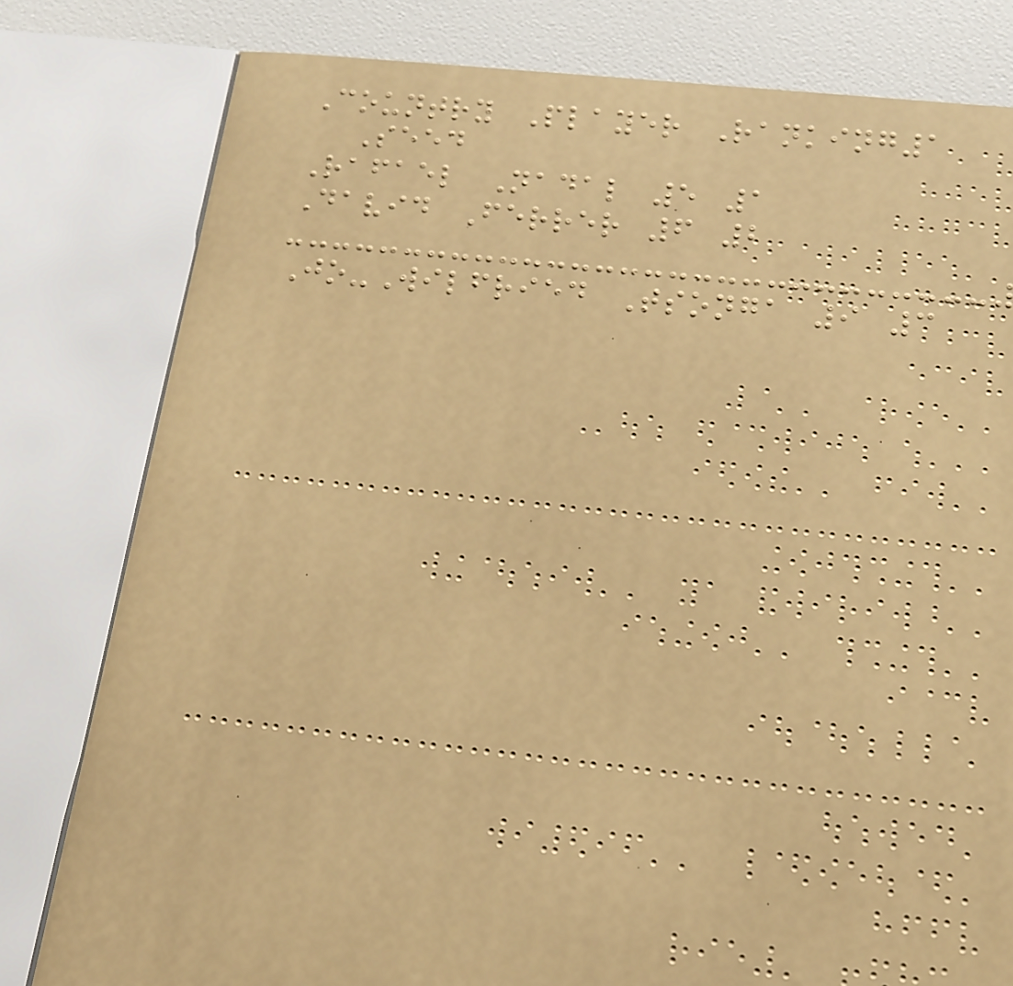Country Player Ranking1
Seed
Rafael Nadal 5 1
David Ferrer 6 2
Jo-Wilfried Tsonga 9 3
